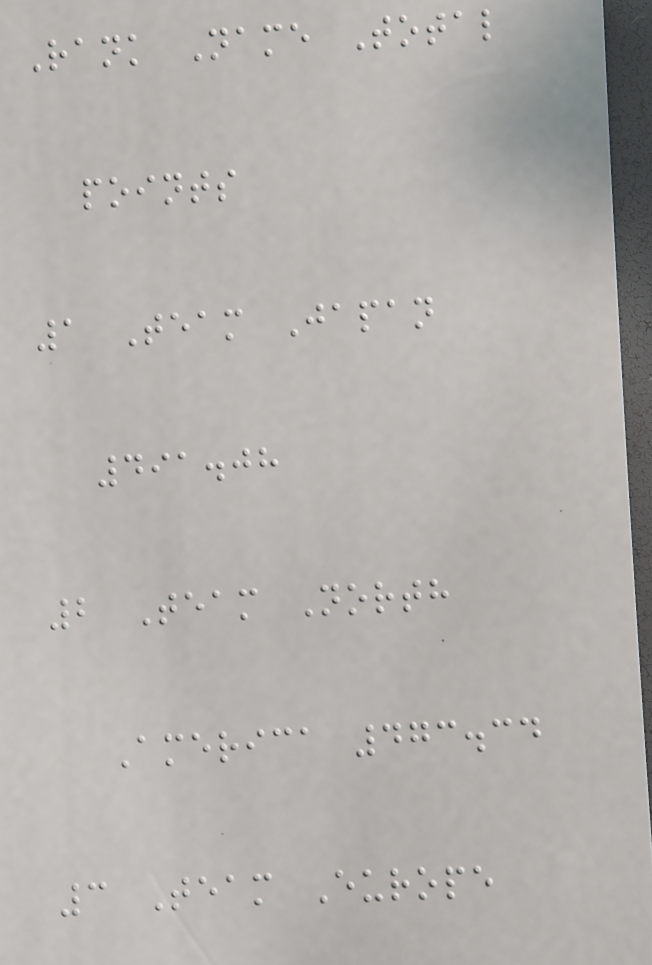Rank Name Total
points
1 Team Japan
491.08
2 Team North
America 473.34
3 Team Europe
